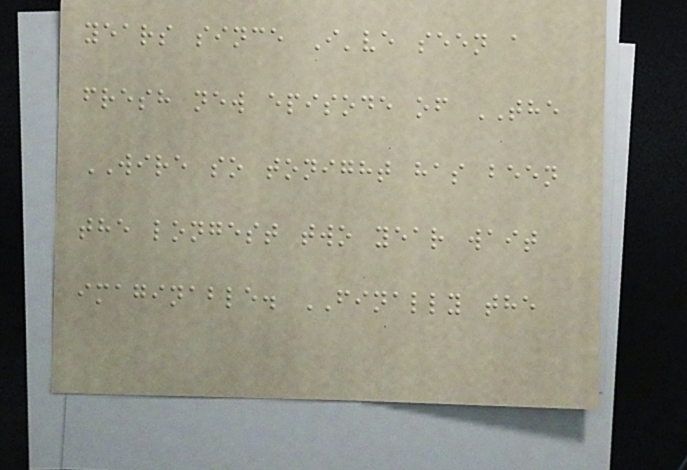years since I've seen a
fresh new episode of THE
WIRE so tonight has been
the longest two year wait
imaginable. FINALLY the
